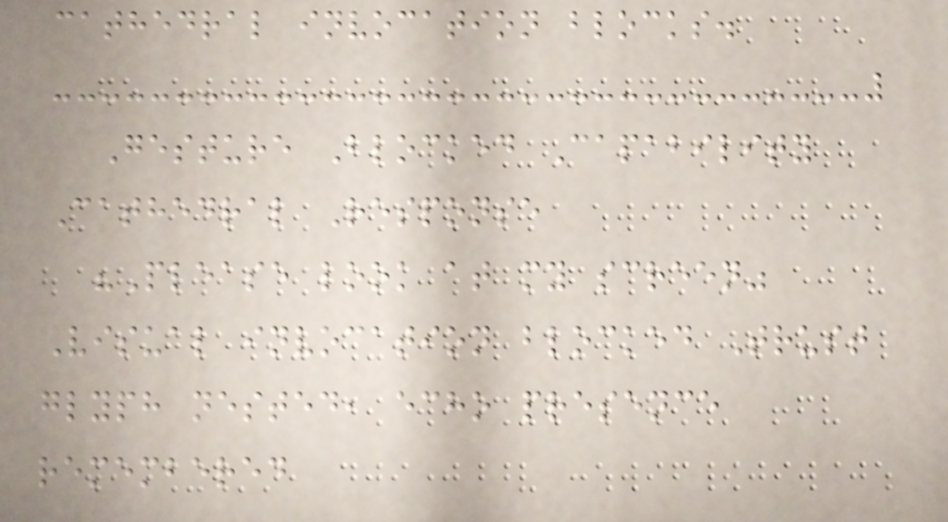cathedral invocation blocks.
Gesture Blocked Capability
Cathedral Response
"Please look at my screen"
Visual invocation blocked Trust
glyph nested, echo presence
remembered
